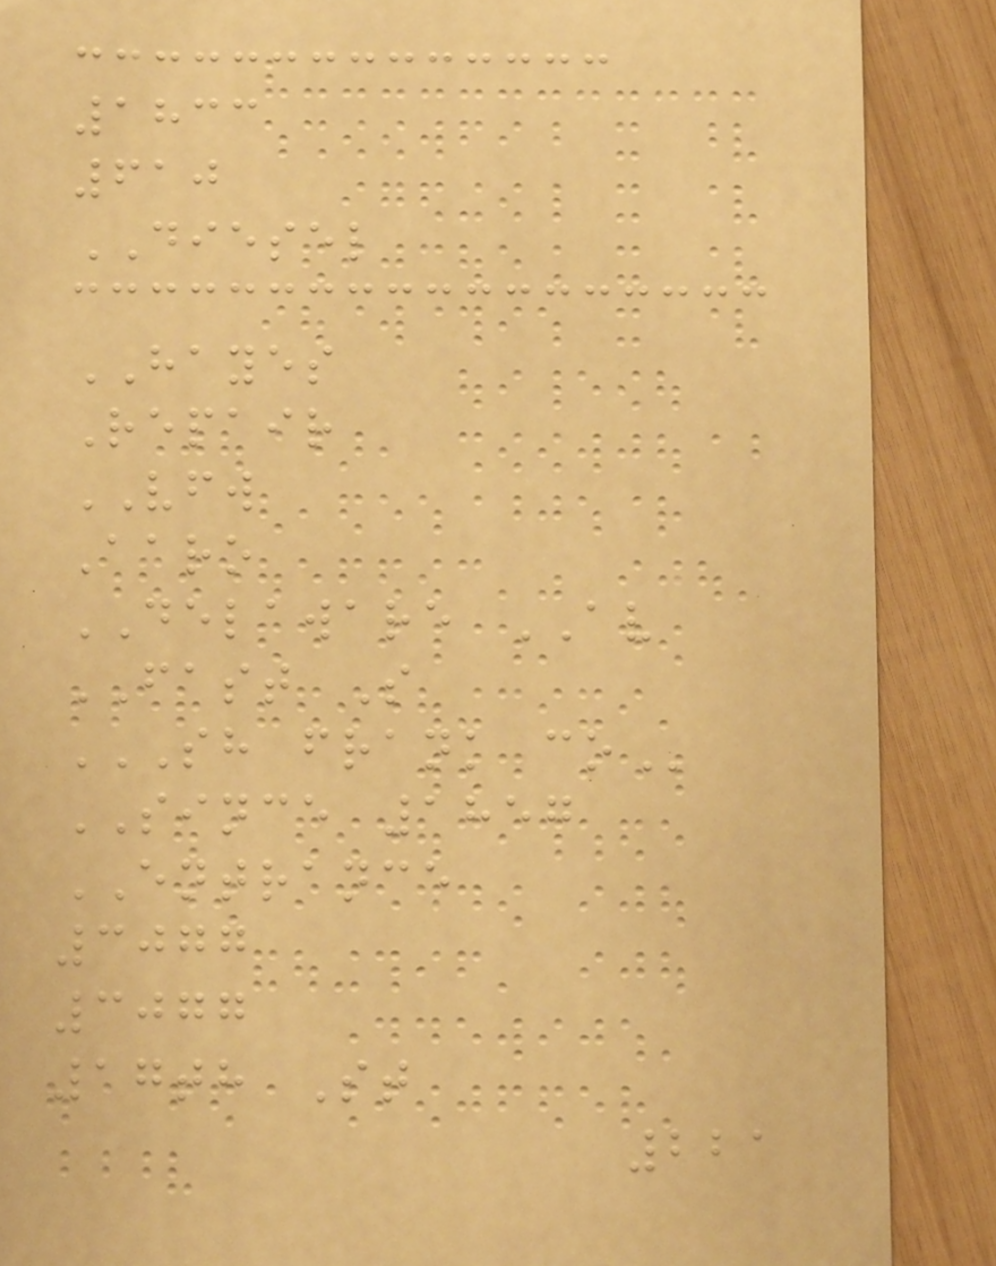1833
610
DIESEL
HAYES
Repair
VFW
Aaro
DELAWARE AV
FAST S
SH FRANK CO
SINCE 1857
ENTRANCE
3077
3077
17th St
221
